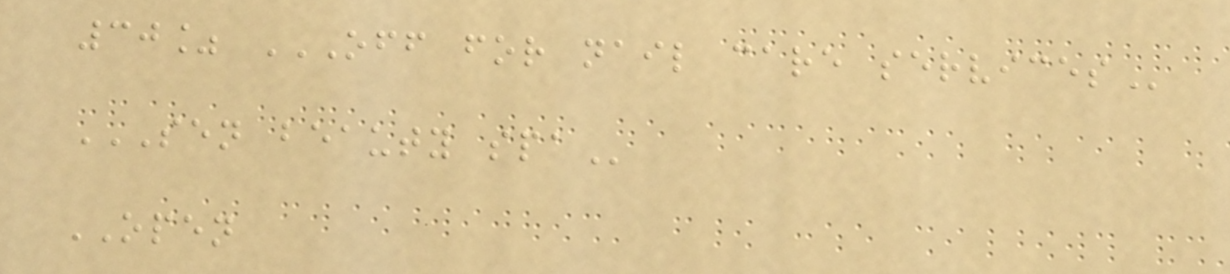30% OFF FOR NAIL CARE SERVICES
SEN BEAUTY SPA
OPEN
